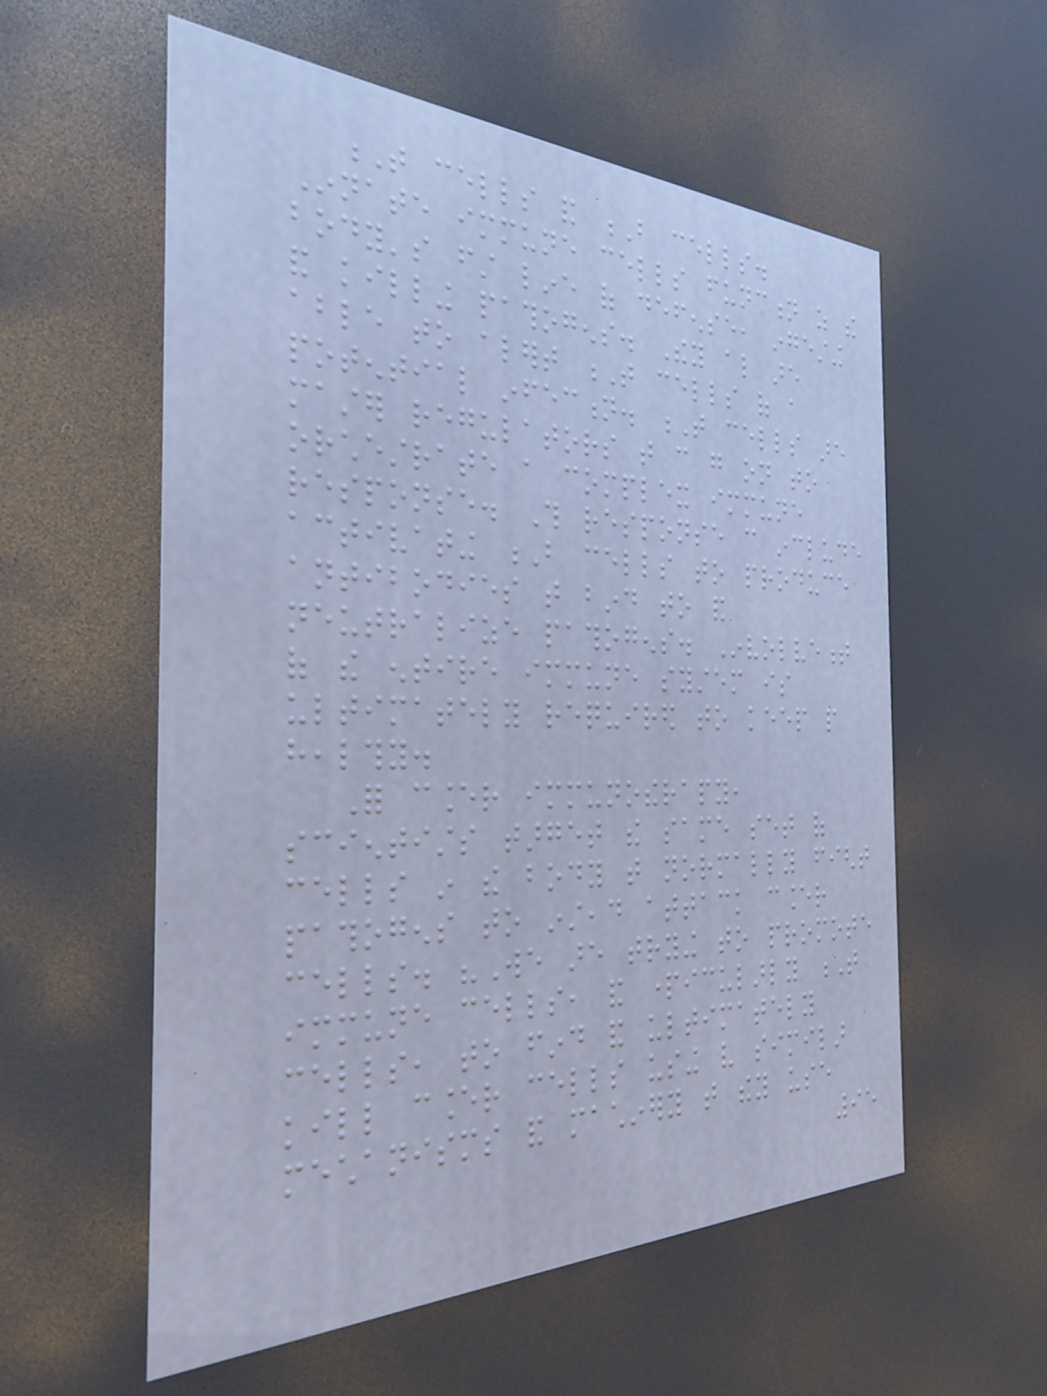T cells and B cells.
Innate immune cells function as the
body's first line of defense, ingesting
and killing pathogens. They also are
able to alert T cells of a
potential infection. T cells are
master regulators that can go on to
orchestrate a complex immune
response. This response can include
activating B cells to produce
antibodies that bind to and
neutralize pathogens. Involvement
of the entire immune system is
ultimately required to keep people
healthy.
For cancer immunotherapy,
scientists target the same set of
cells in the body that normally fight
pathogens to instead attack cancer
cells. "We are trying to promote
immune cells, and particularly T
cells, to find and ultimately
kill cancer cells using very similar
mechanisms and machinery that they use
95
